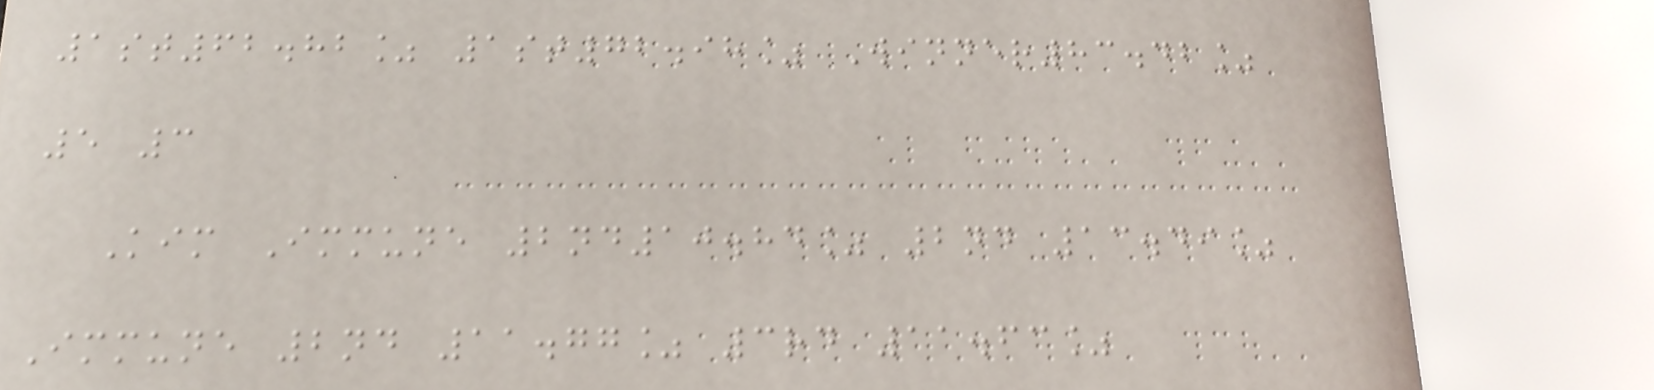1st62.82% 1st72.98% Winner83.42%
5 3
Kim Immune 2nd10.84% 2nd 13.49%
Immune 2nd 11.77% 3rd 11.63%
